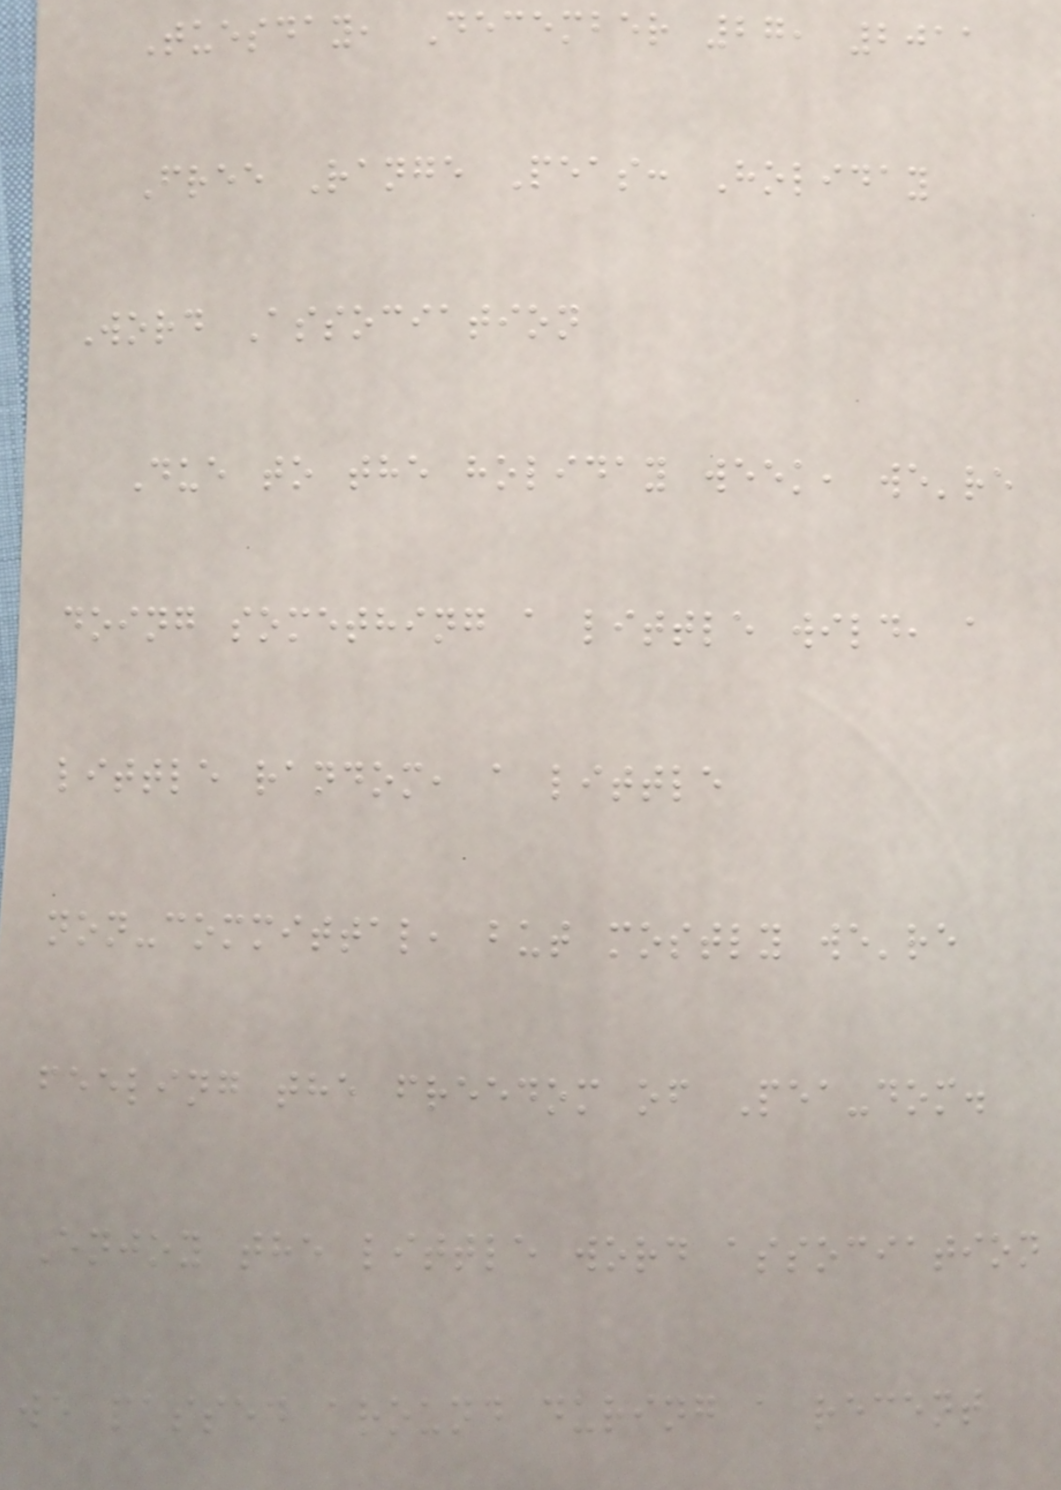Tuesday, December 27, 2011
Free Range Peas: Holiday
Word Association
Due to the holiday week, we're
doing something a little wild, a
little random, a little
non-committal, but mostly we're
feeling the freedom of Pea-dom.
Enjoy the little word association
we passed around during a recent
